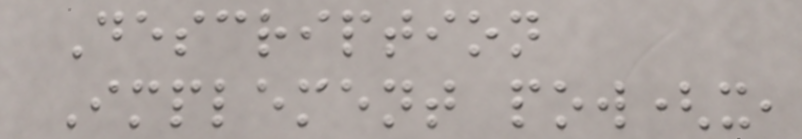Description
Implement pow(x,
